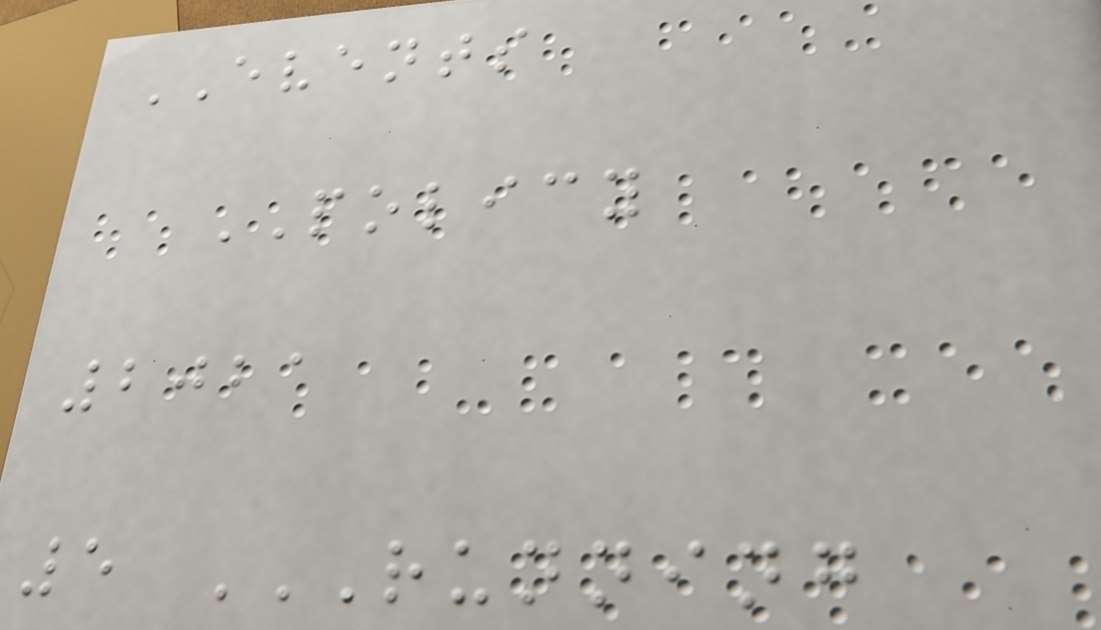EVENTS
POLICY
2021
5 RUNNING
